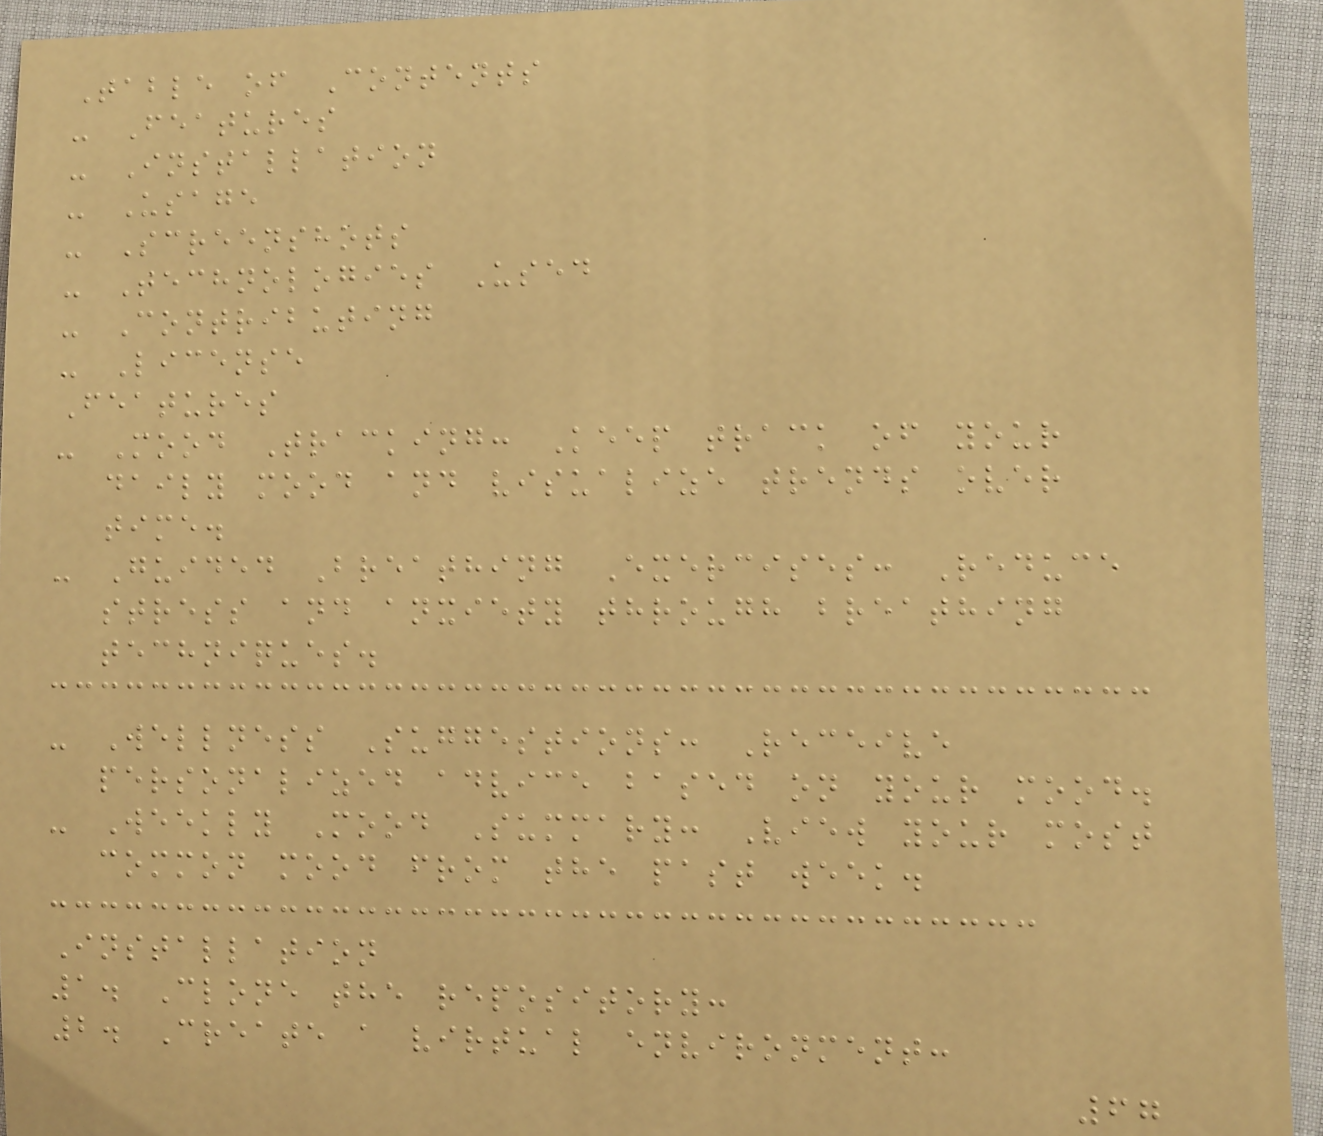Table of Contents
- Features
- Installation
- Usage
- Screenshots
- Technologies Used
- Contributing
- License
Features
- Mood Tracking: Keep track of your
daily mood and visualize trends over
time.
- Guided Breathing Exercises: Reduce
stress and anxiety through breathing
techniques.
- Wellness Suggestions: Receive
personalized advice based on your mood.
- Weekly Mood Summary: View your most
common mood from the past week.
Installation
1. Clone the repository:
2. Create a virtual environment:
67
